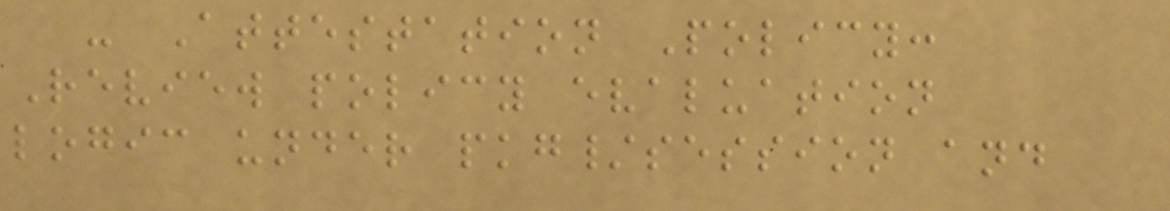- Attestation Policy:
Review policy evaluation
logic under pkg/session and
